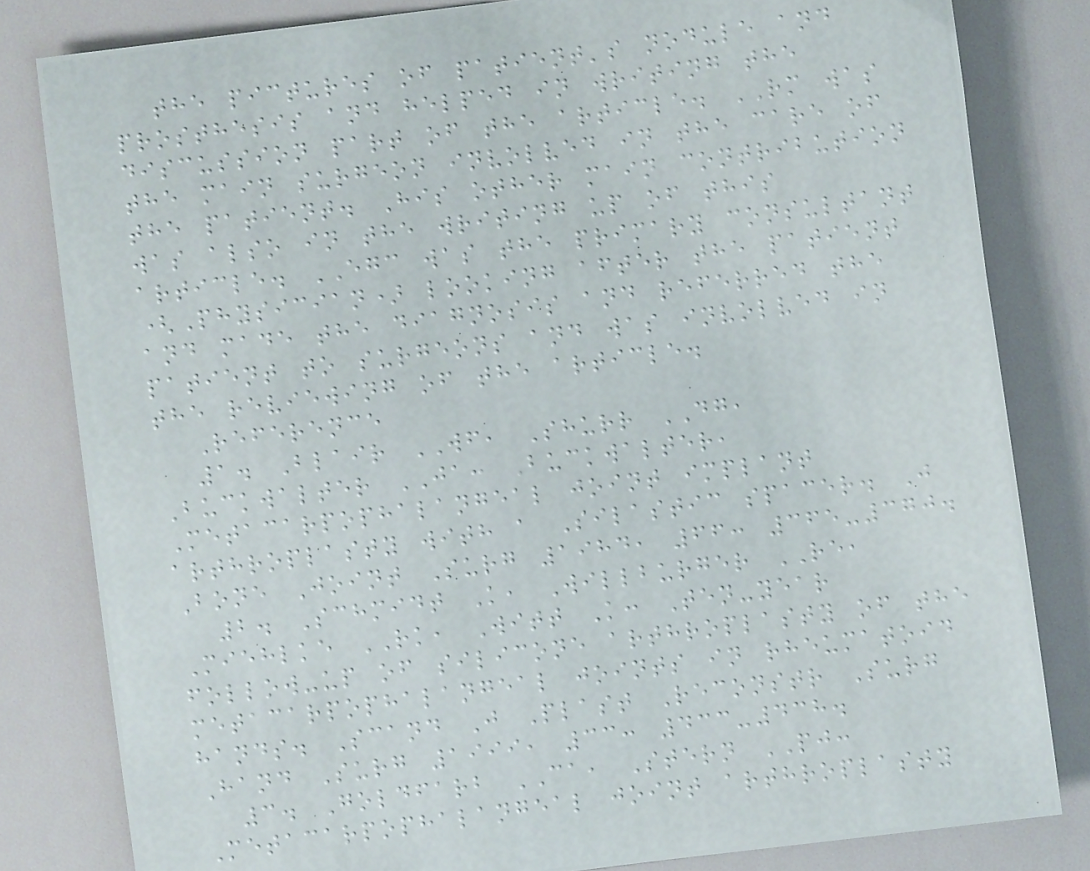the pictures of patient's nodule and
prosthesis and helped in writing the
discussion part of the article. RM was
the main surgeon involved in the care of
the patient. His other main contribution
was also in the writing up of this
article. EGC was the primary consultant
(Physician) looking after the patient
and made the diagnosis and referred the
patient to surgeons and was involved in
the reviewing of the article.
Reference
1. Blair WF, Shurr DG,
Buckwalter JA: Buckwalter,
Metacarpophalangeal joint implant
arthroplasty with a Silastic spacer. J
Bone Joint Surg 1984, 66: 365-370.
2. Schmidt K, Willburger RE,
Miehlke RK, Witt K: Ten-year
follow-up of silicone arthroplasty of the
metacarpophalangeal joints in rheumatoid
hands. Scand J Plast Reconstr Surg
Hand Surg 1999, 33: 433-438.
3. Goldfarb CA, Stern PJ:
Metacarpophalangeal joint arthroplasty
